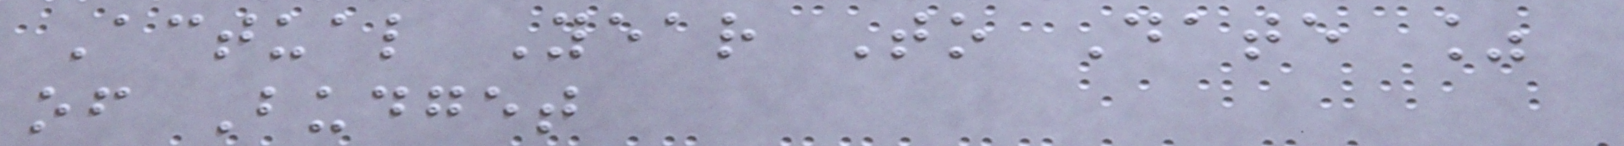Actual Year To Date %
of Budget
